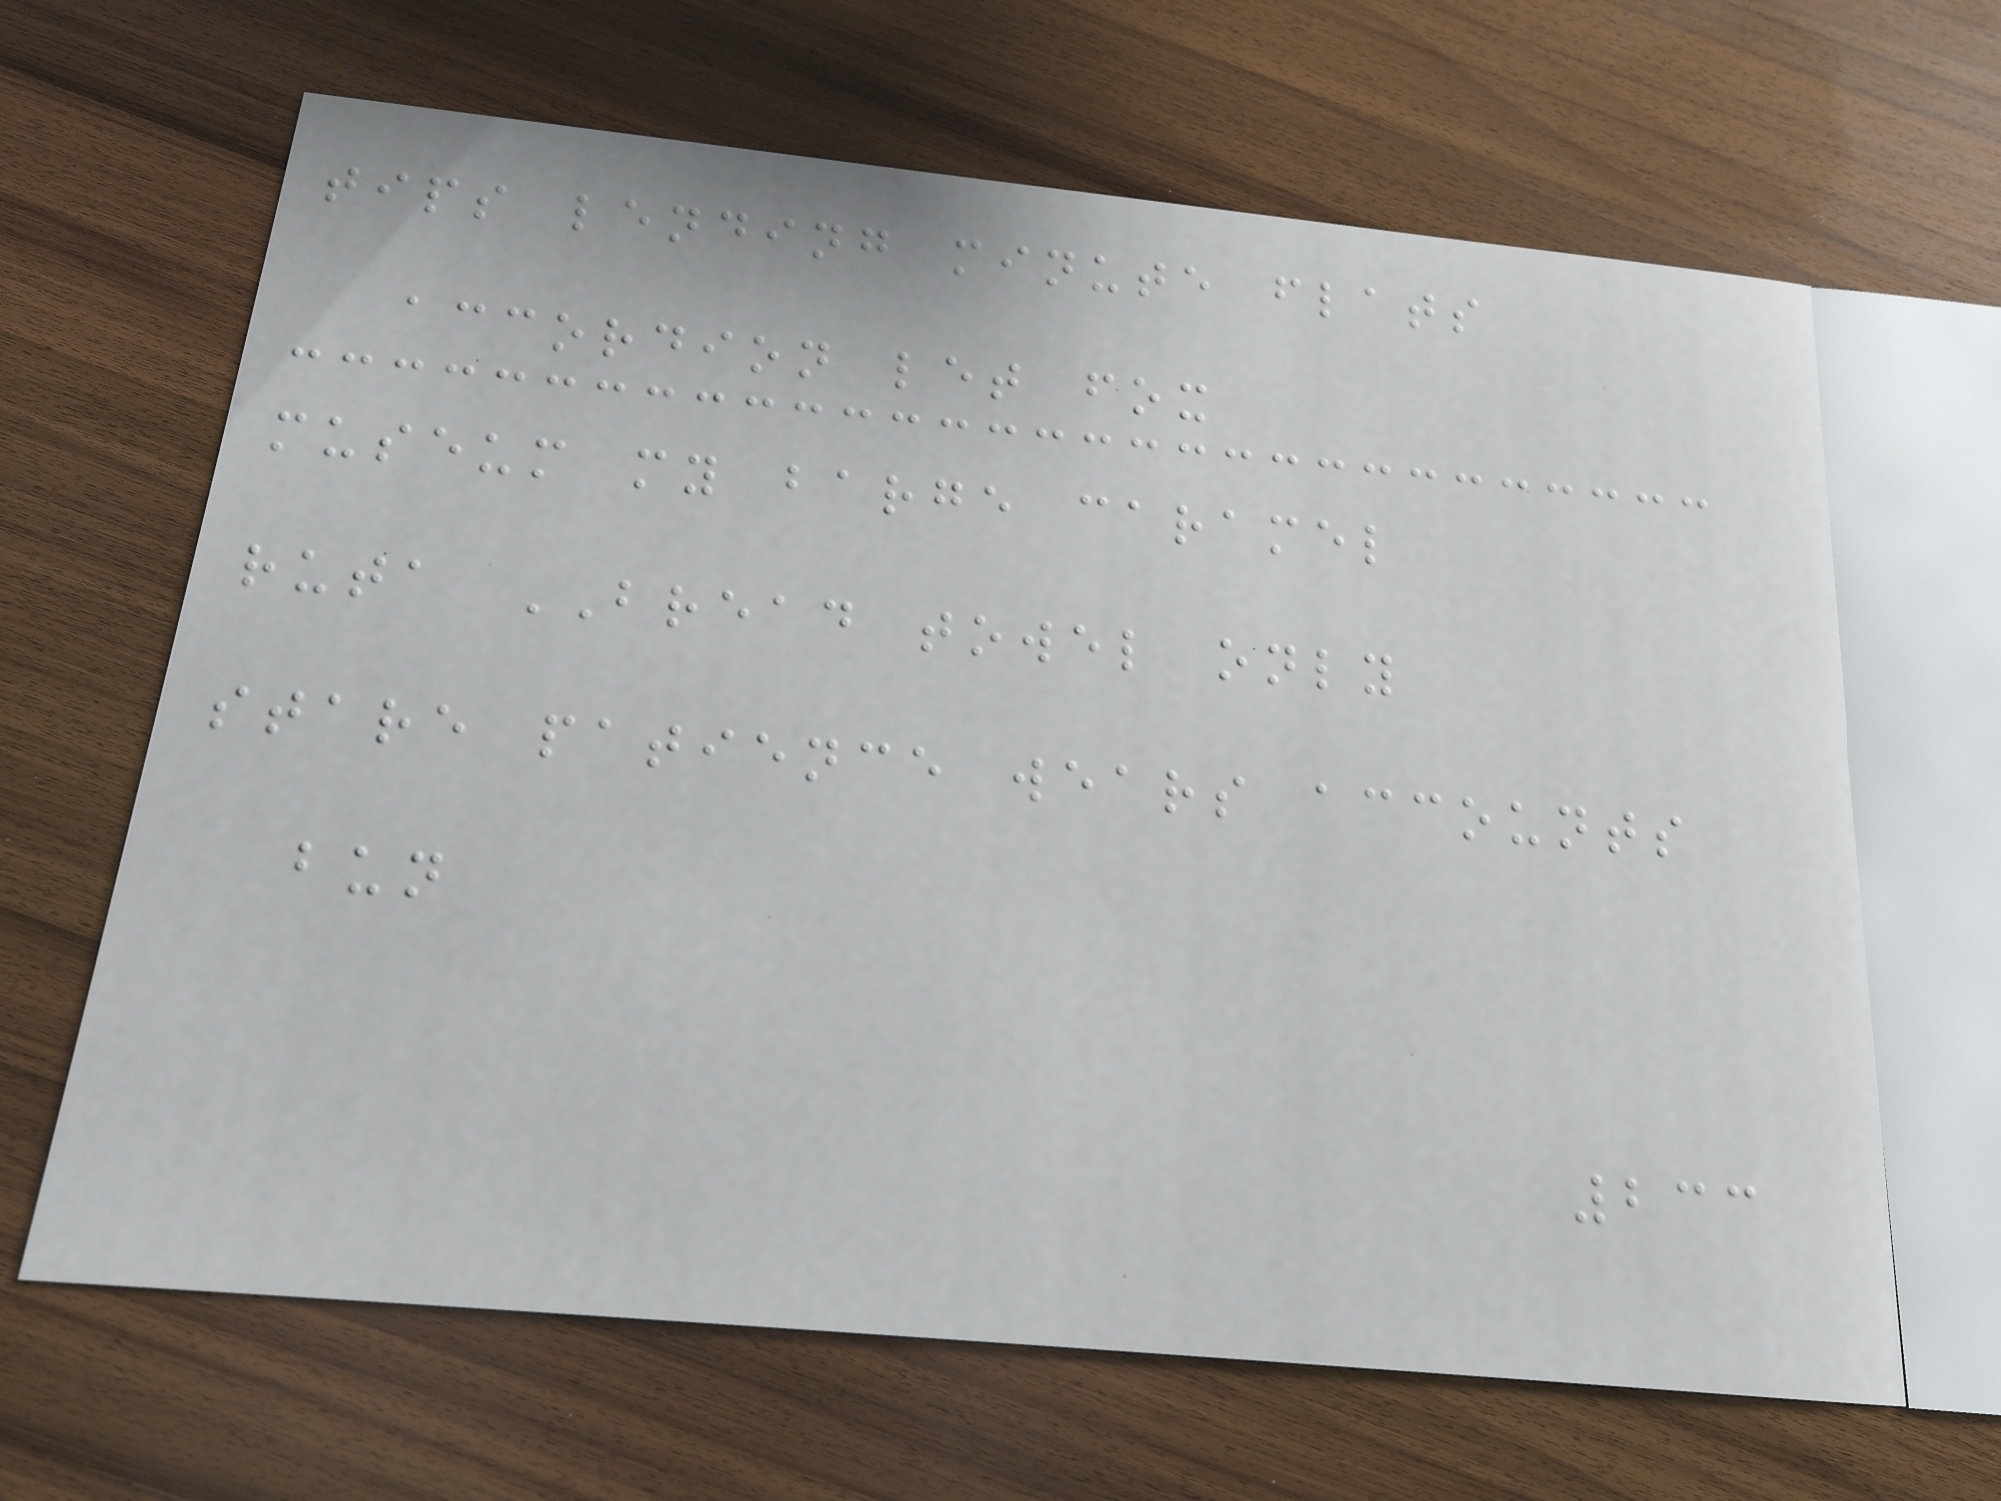tips lending minute flats
accordion let fox
museum my barge caramel
ruta BREAD towel only
stare patience wears accounts
bun
233
